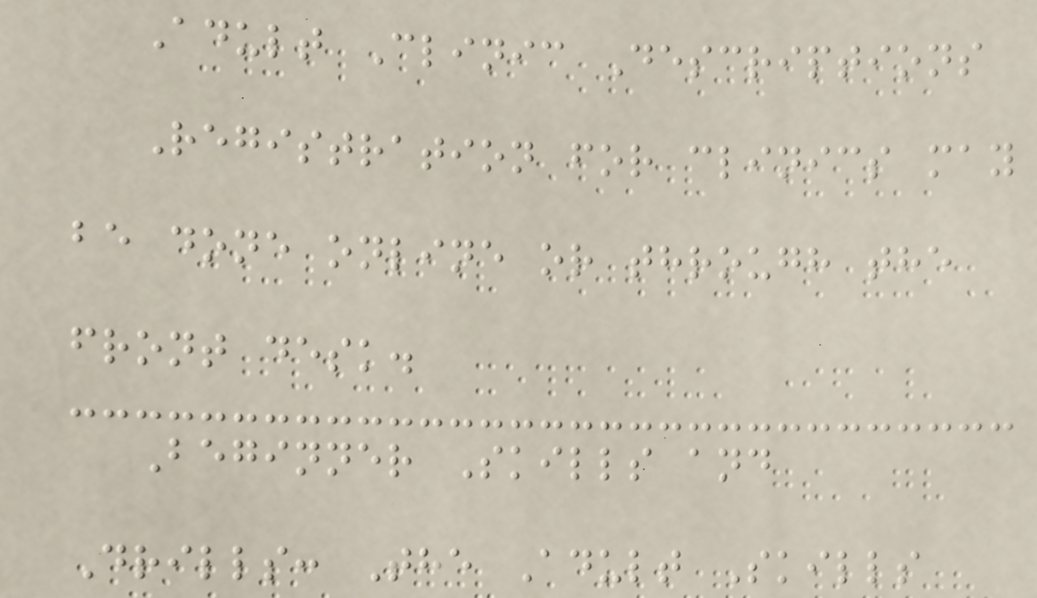Adult Clinic Descriptions
Registration for clinics may
be done online or through the
front desk.
Beginner Skills and
Drills: The Adult Skills
